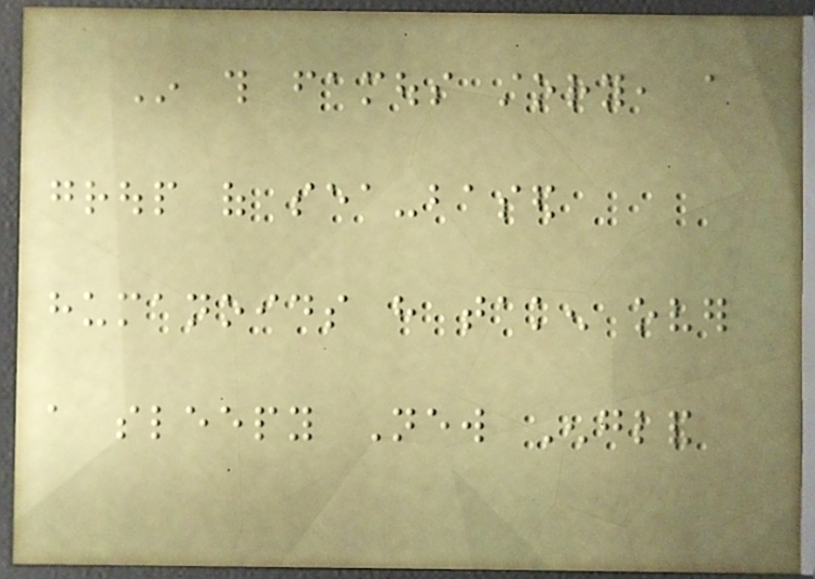In this famous story, a
group of sea-based
humanoids have taken over
a sleepy New England
